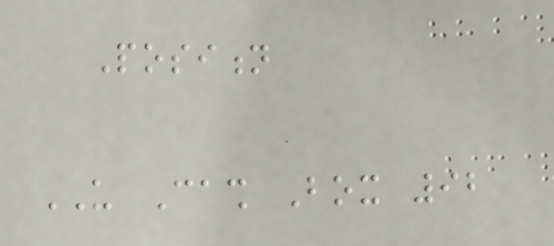Position
US Cash Box 92
